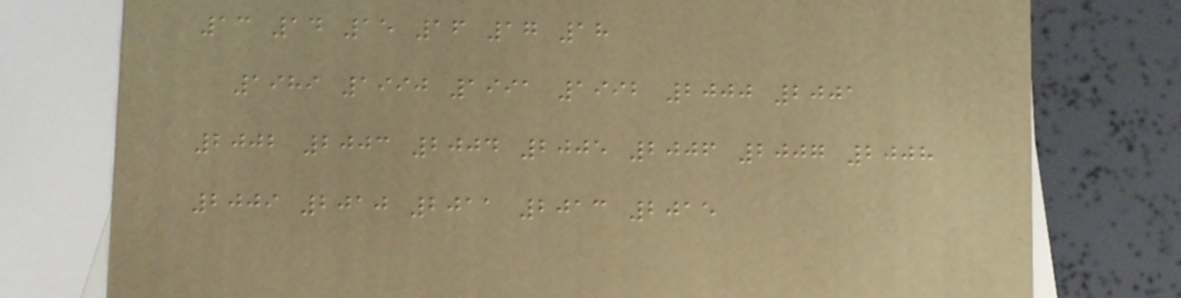13 14 15 16 17 18
1989 1990 1991 1992 2000 2001
2002 2003 2004 2005 2006 2007 2008
2009 2010 2011 2013 2015
